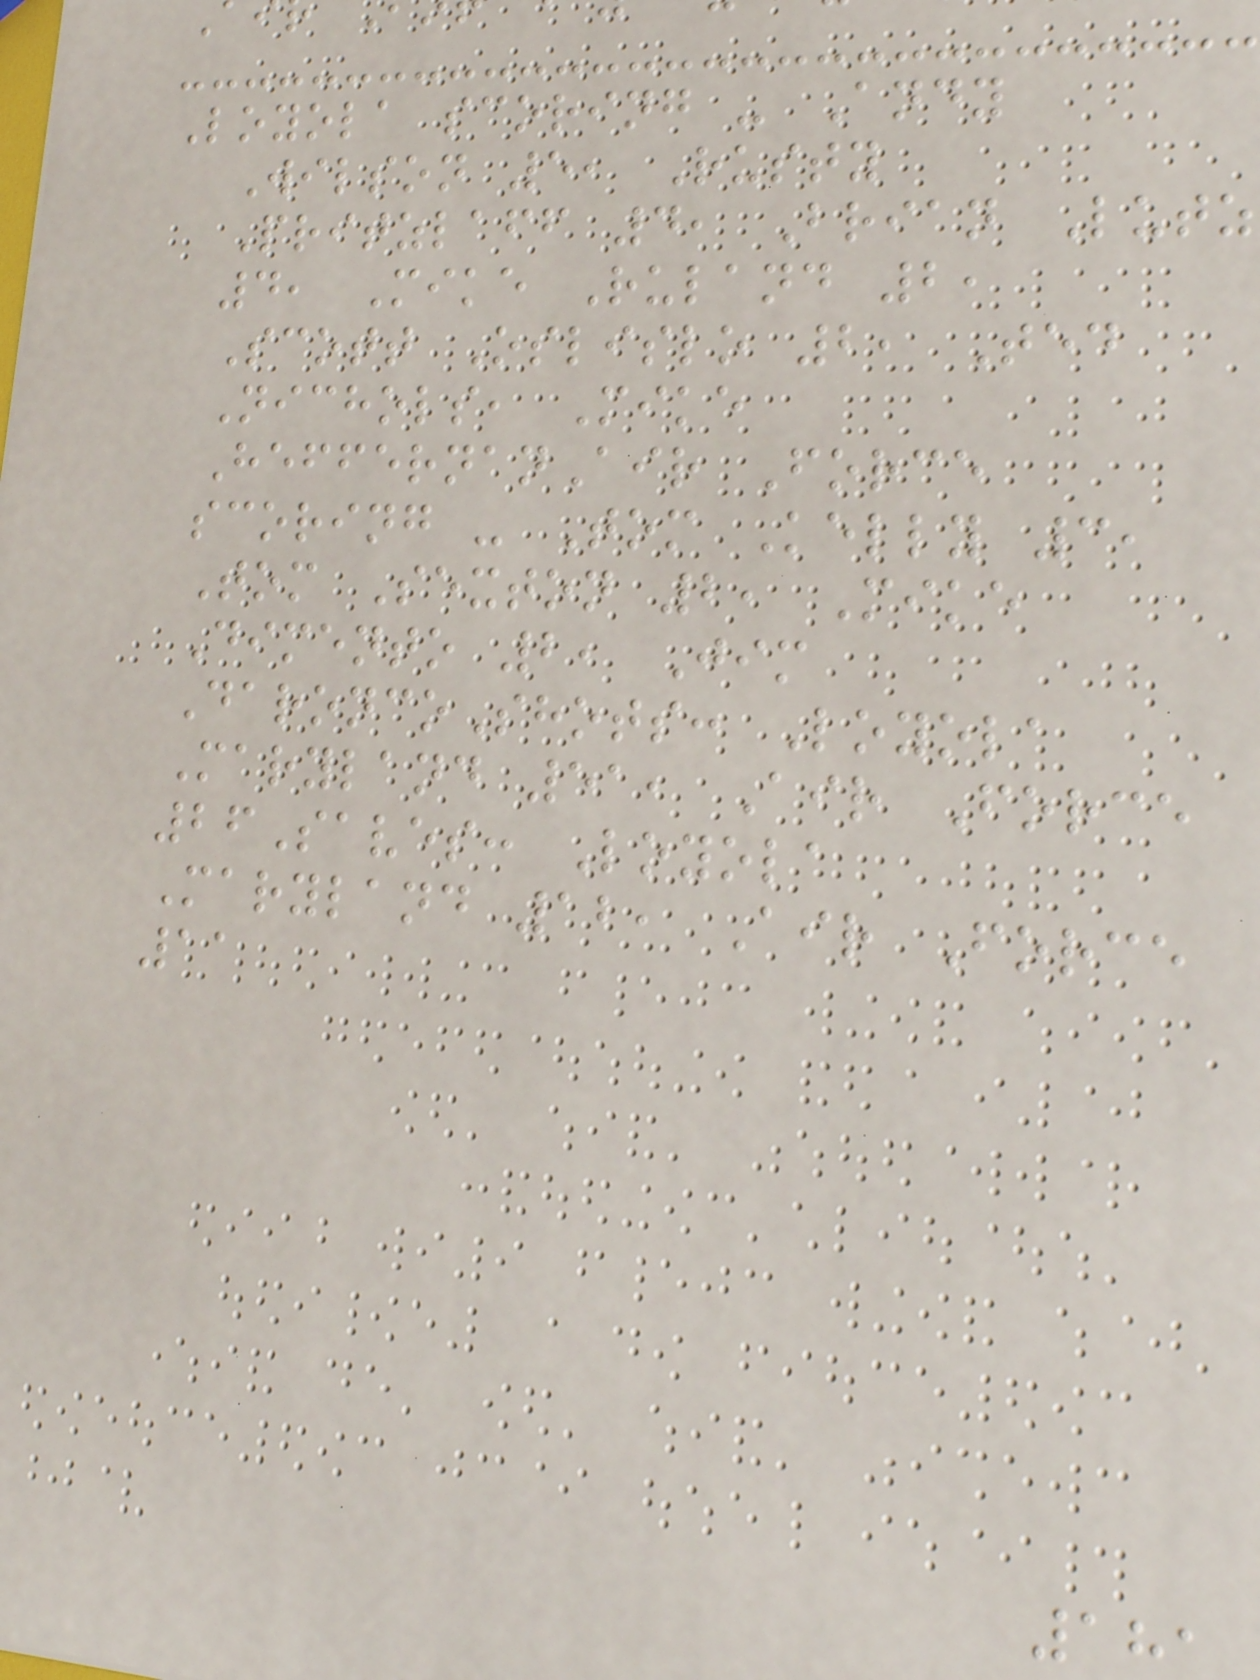Loyola scoring - Andy
Wilson 5, Rusty
Pritzlaff 4, Brian Lutz
4, Mike Ruland 2,
Scott Oslislo 2, Ted
Nichols, Mike
HeffernanAir Force
scoring - Tom Kelly 3,
Tom Sexton 2, Mike
Dimento 2, Jim
DaroncoShots: Loyola
Maryland 51, Air Force
26Saves: Loyola
Maryland 12, Air Force
11
